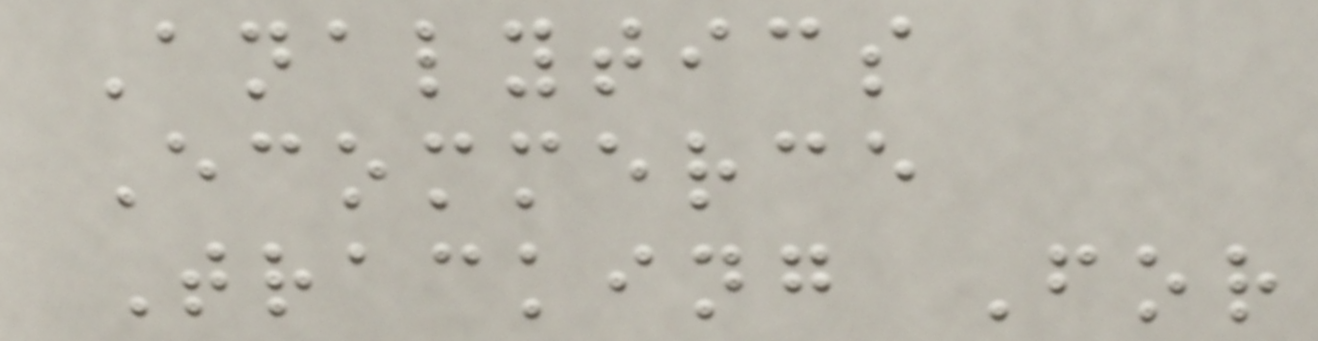Analytics
Ecommerce
Tracking For
